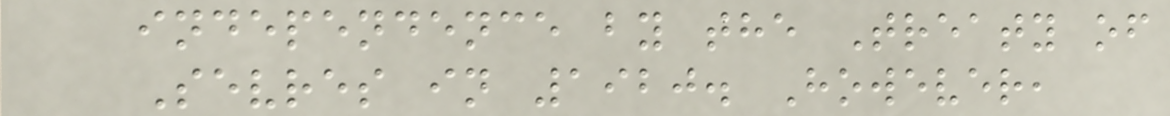independence by the Treaty of
Sevres in 1920. However,
